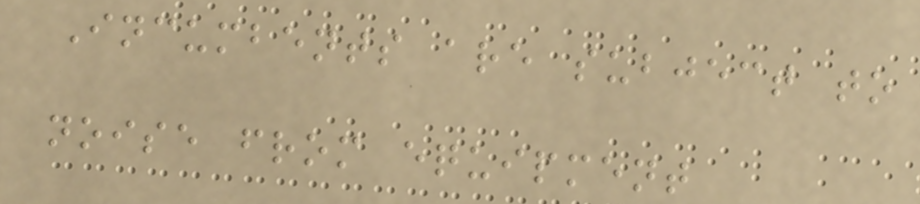Incumbents are subject to
noise from equipment
